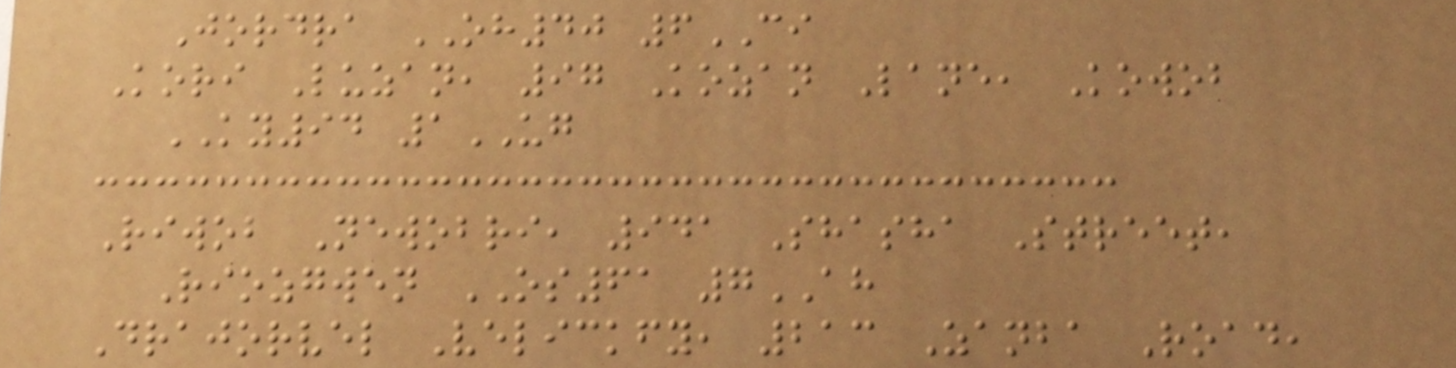Jordra OH40 6CI
Kori Luzan, 97 Kozan Lane, Kowob
KY94 1UG
Riwob Newobri, 941 Shasha Street,
Riozgwen OS61 7AH
Drajorvel Velickfy, 213 Zanba Road,
